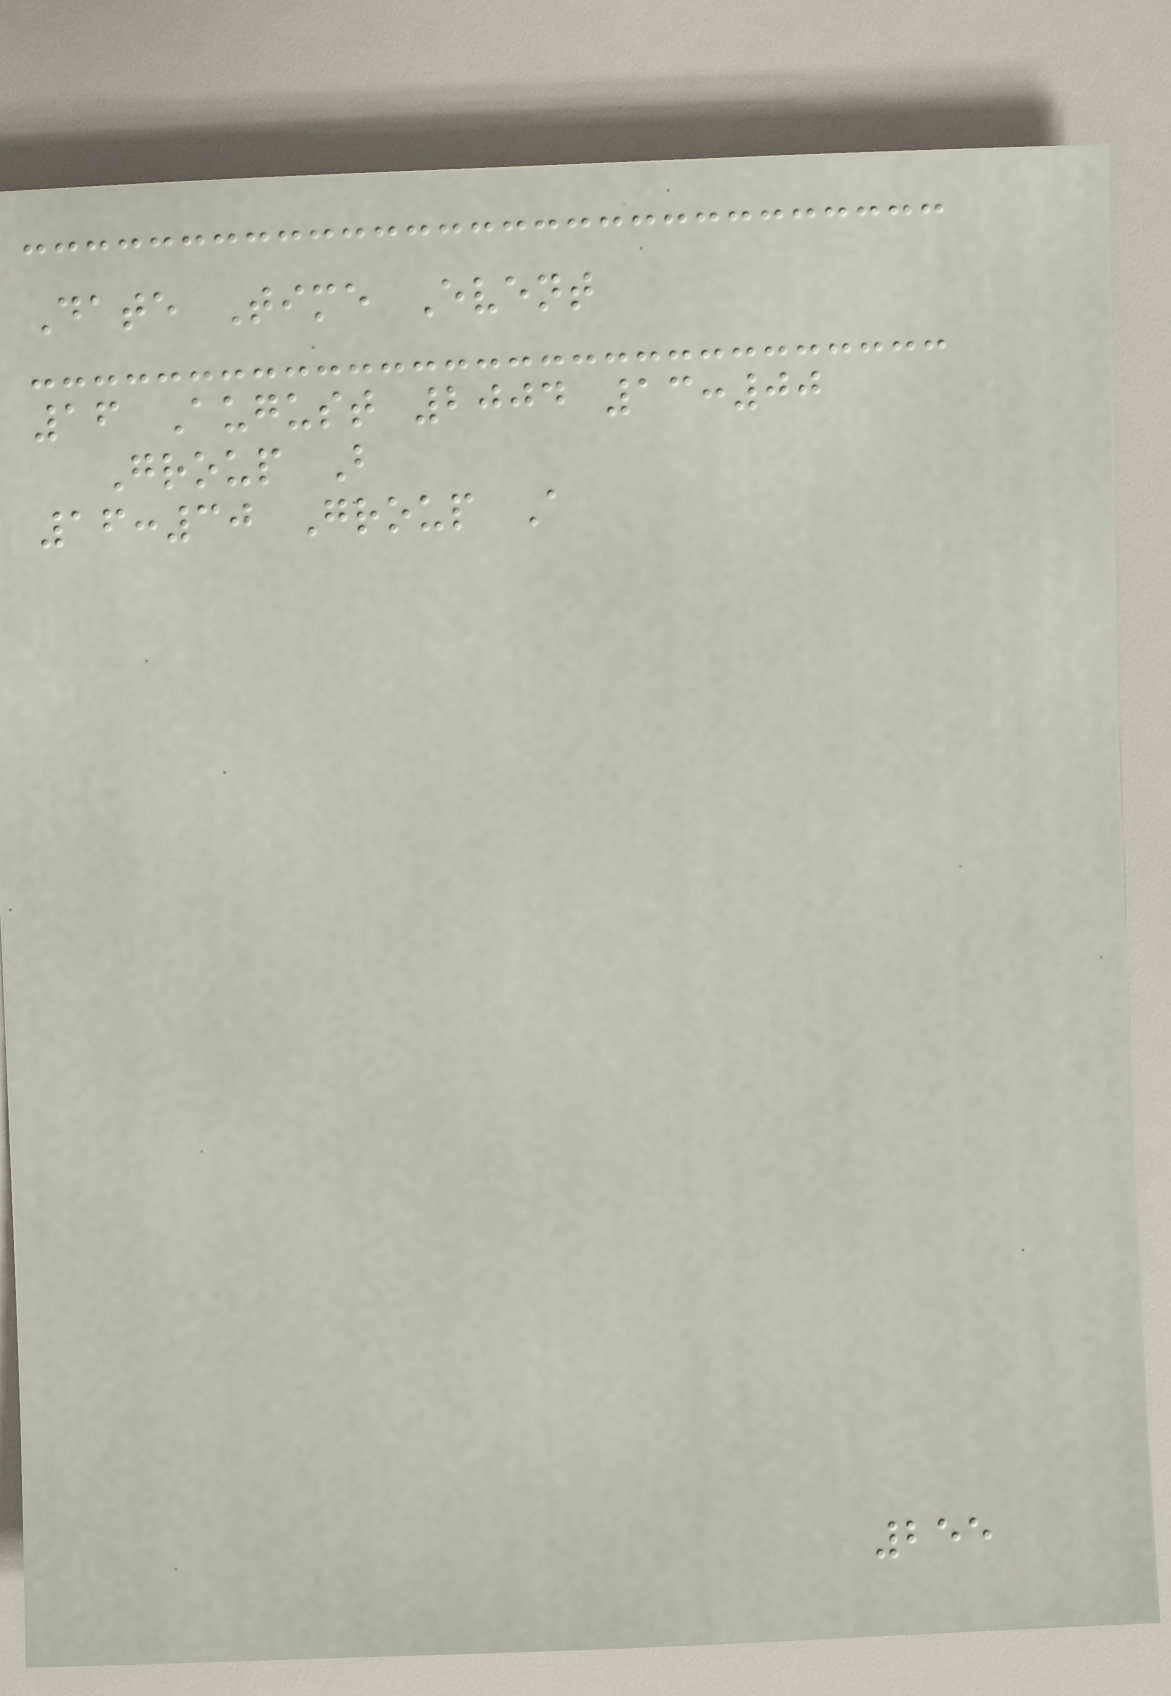Date Time Event
16 August 2004 13:00
Group B
16:30 Group A
255
